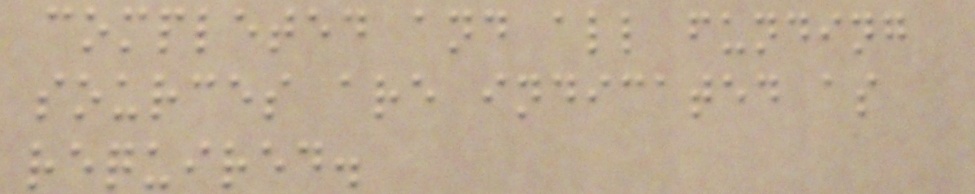completed and all funding
sources are indicated as
required.
